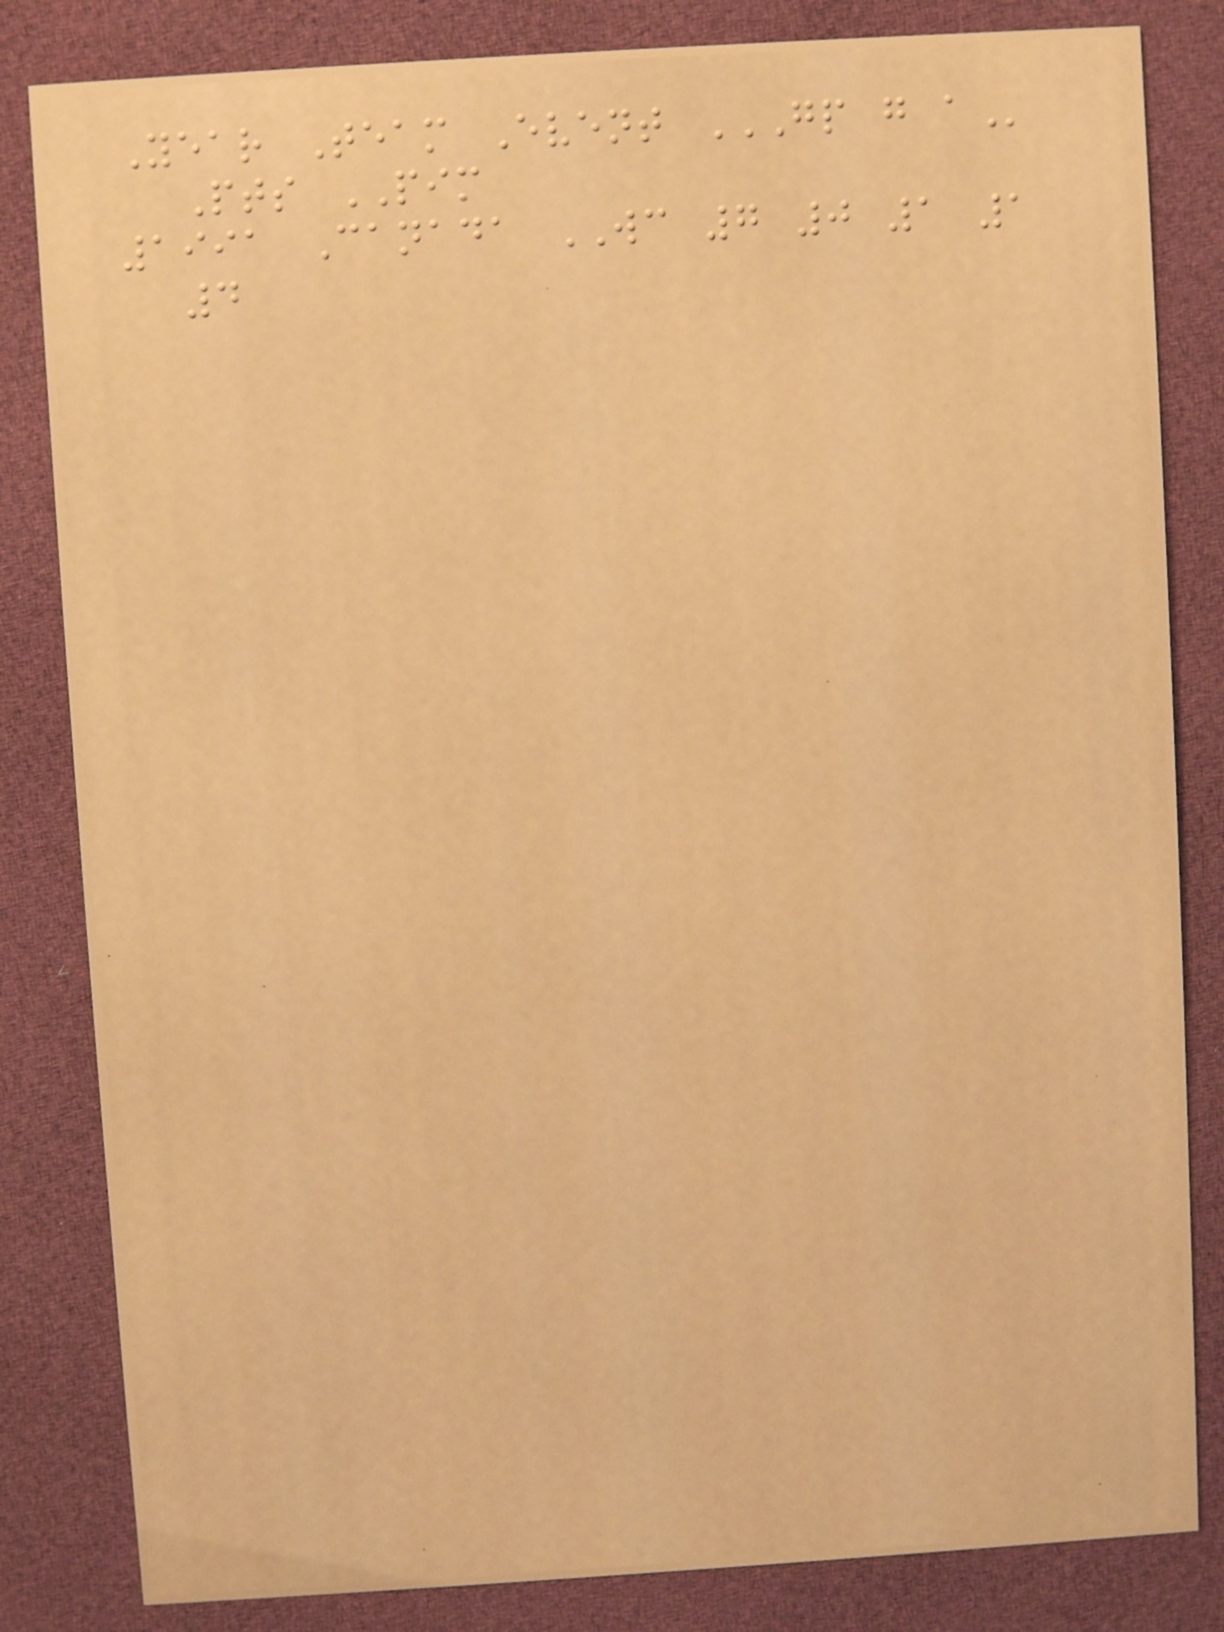Year Team Event GP G A
Pts PIM
1991 Canada WC 7 0 1 1
4
